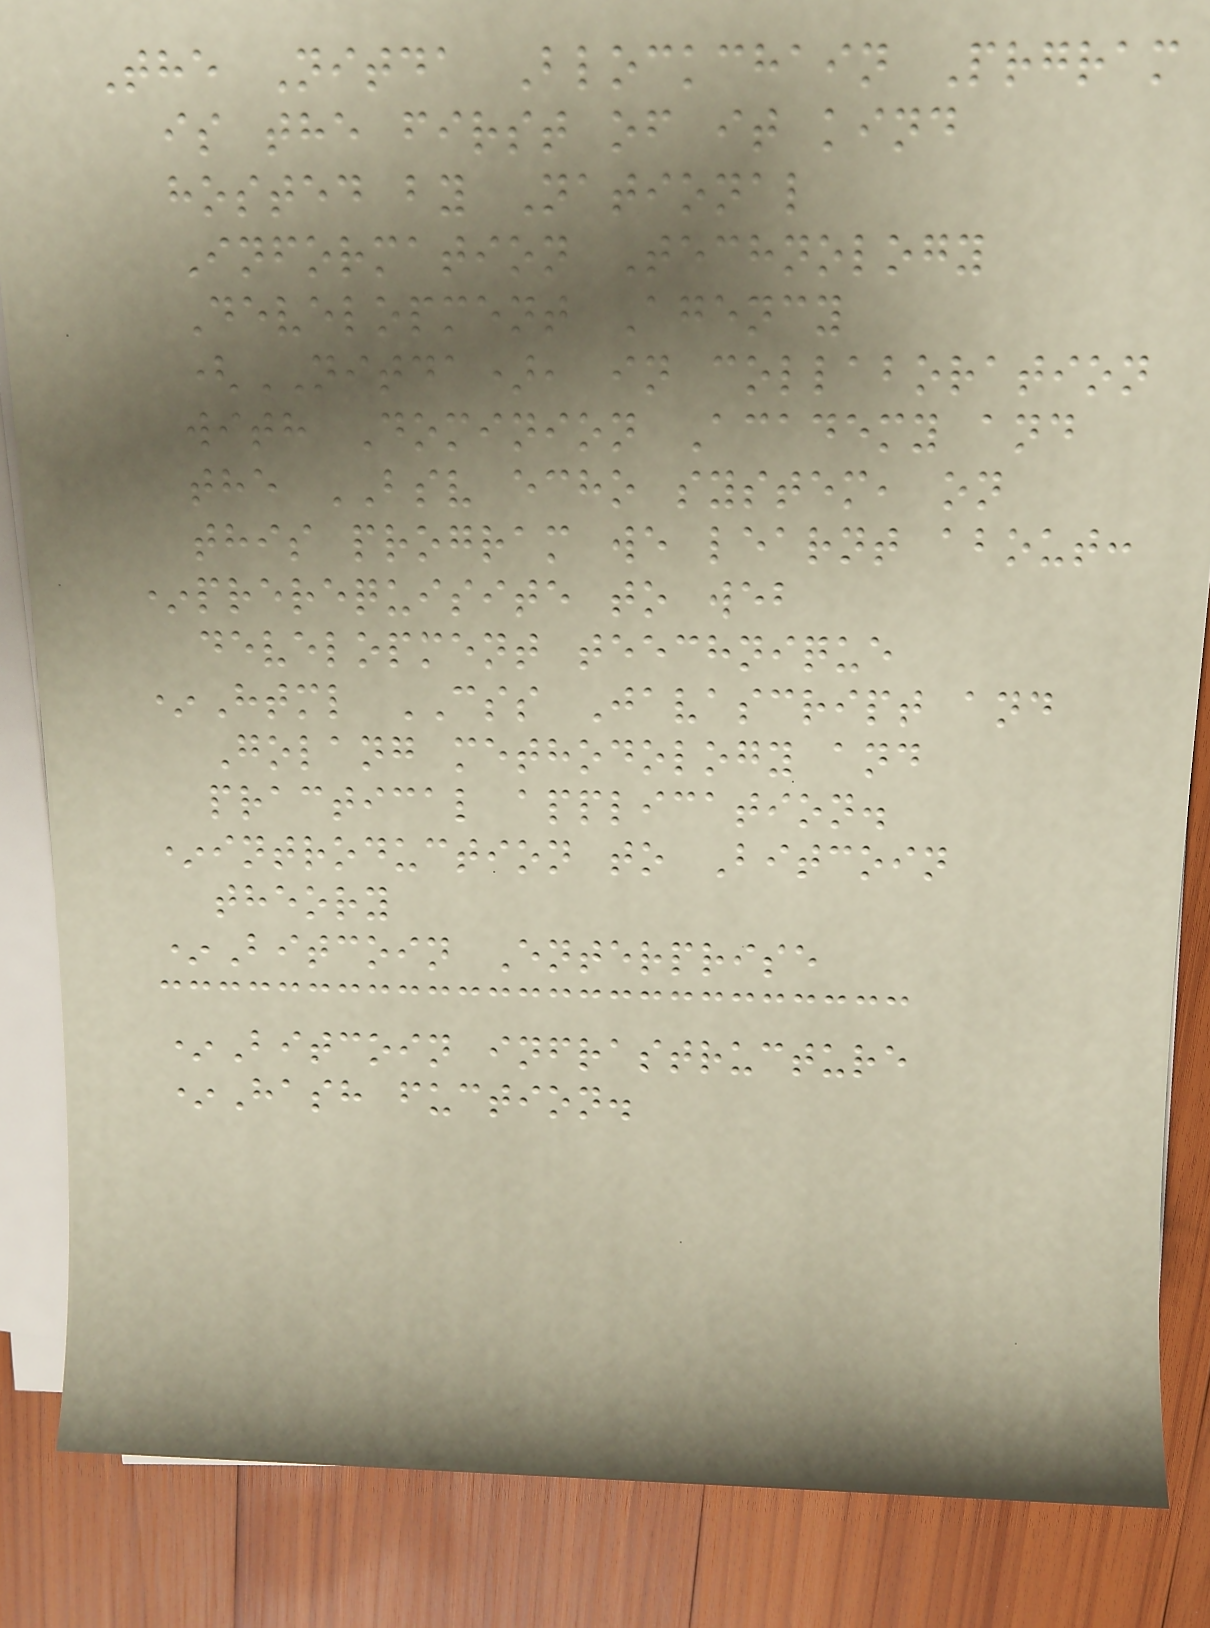The Nitda Blockchain Prgram
is the first of it kind
hosted by National
Information Technology
Development Agency
(NITDA), in collaboration
with Dominion Academy and
the BSV echo system, on
this program we learnt about:
*prerequisite to web
development teechnique
*Html CSS Javascript and
Golang methodology and
practical application.
*introduction to Bitcoin
theory
*Bitcoin Enterprise
*Bitcoin infrastructure
*Hash fuction.
